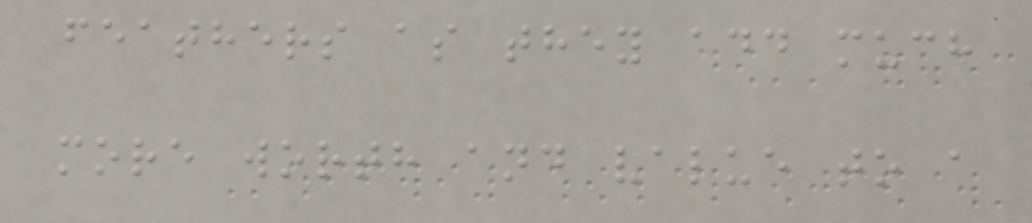feathers as they add much
more worth and value to a
